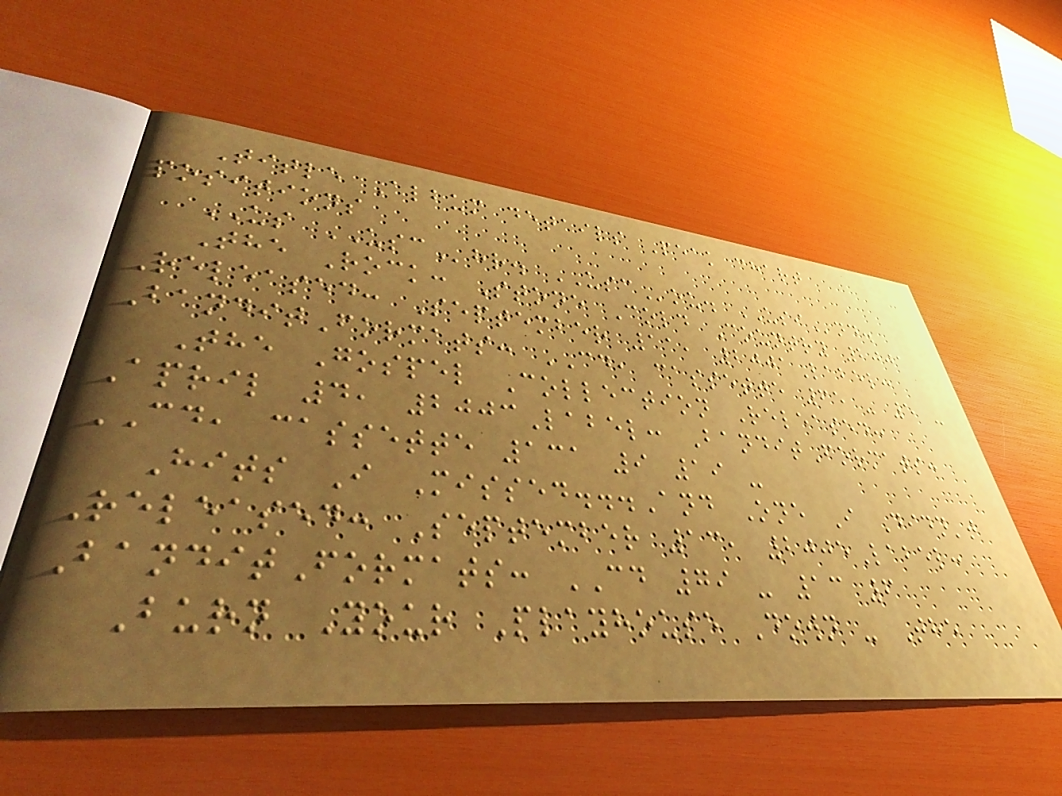Title Album details Peak chart
positions
US USChr. USCou. USInd.
The Rock: Stone Cold Country 2001
Released: September 11, 2001Label:
BanditFormats: CD, cassette 65 - 5 -
The Gospel Collection Released:
April 4, 2003Label: BanditFormats:
CD, cassette 131 9 19 -
Hits I Missed...And One I Didn't
Released: September 13, 2005Label:
BanditFormats: CD 79 - 13 6
Burn Your Playhouse Down - The
